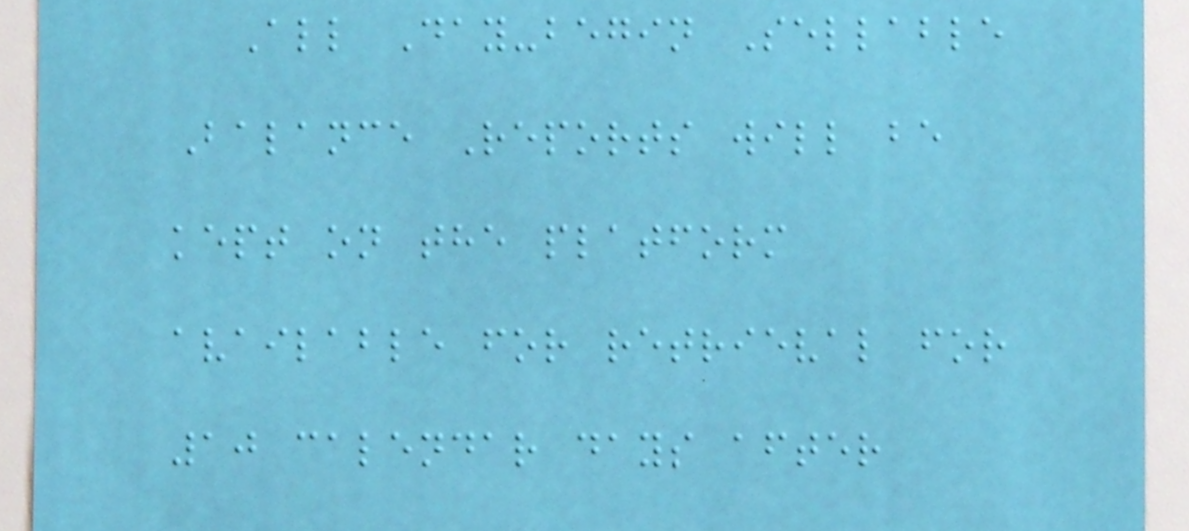All Day-begin Sellable
Balance Reports will be
kept on the platform
available for retrieval for
10 calendar days after
